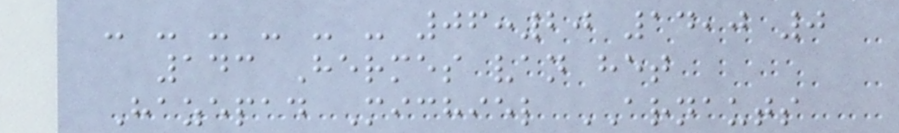- - - - - - 06:20 14,0 0
143 Hermes van het
Hazepad Michiel ARNAUTS
